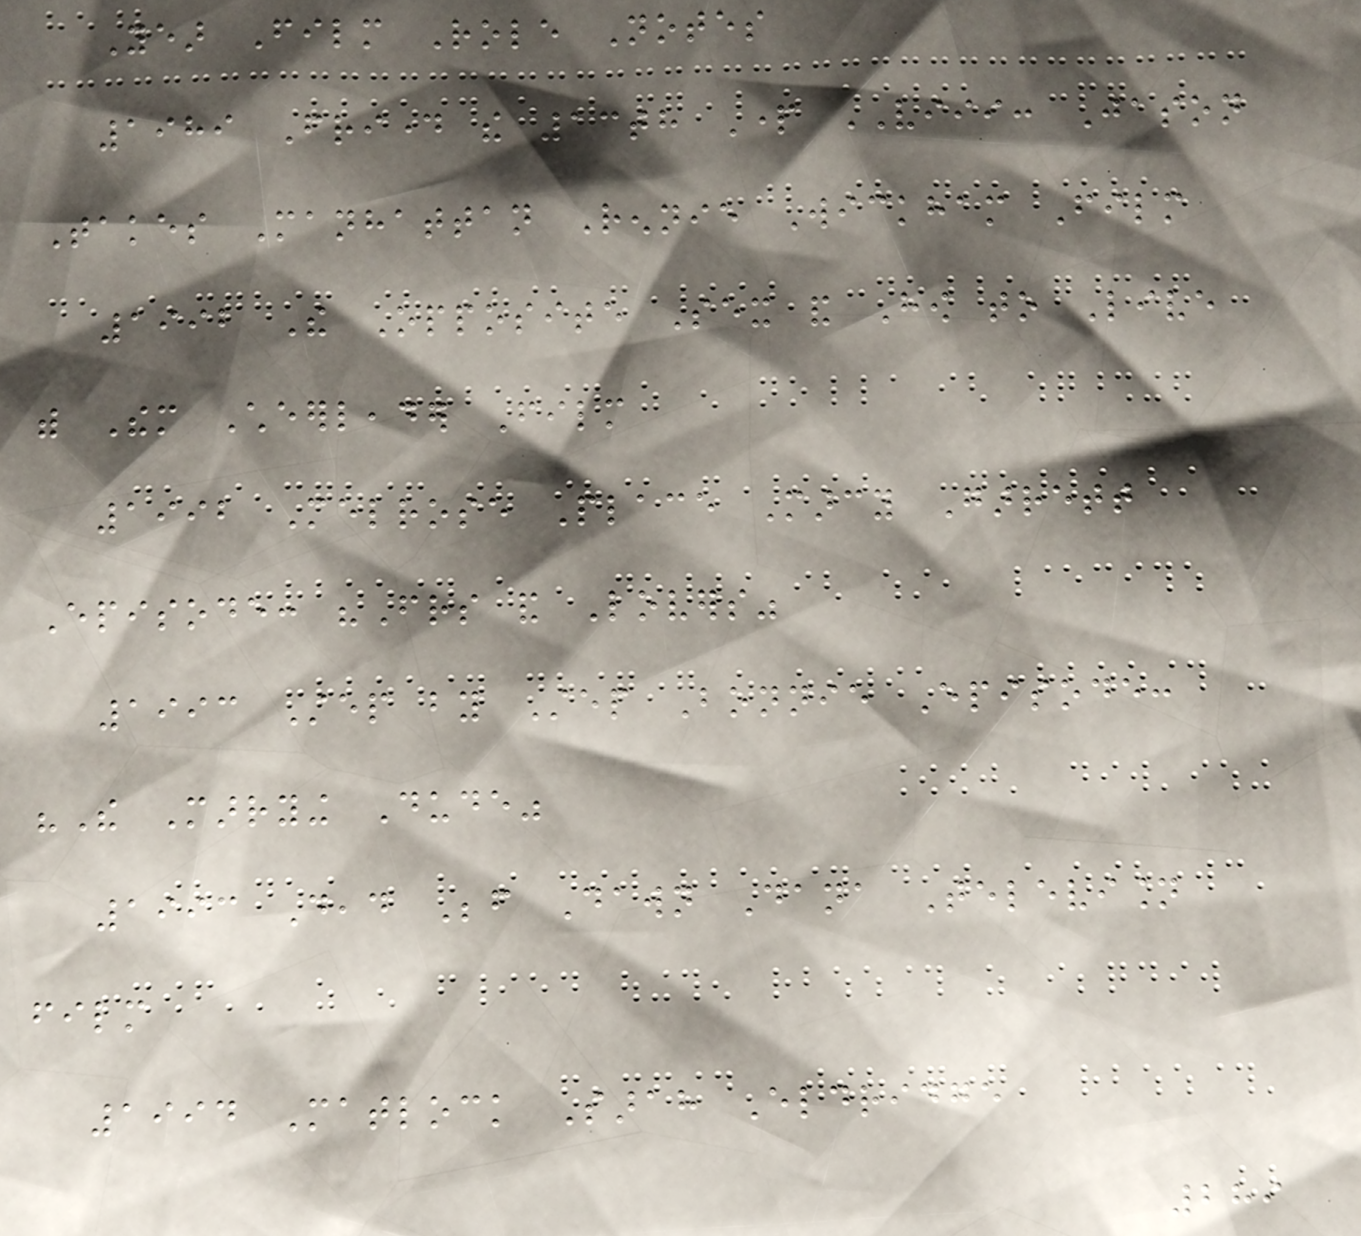Year Film Role Notes
1989 Friday the 13th Part VIII: Jason
Takes Manhattan Rennie Wickham Film
1992 The Opposite Sex and How to Live
with Them Cheerleader Film
1992 Melrose Place Marcy Garrett
Episode: "Friends and Lovers"
1993 Step by Step Bonnie Episode:
"The Marrying Dude"
1993 Dead Before Dawn Dana Television
film
1994 Matlock Sarah Eldridge
289
